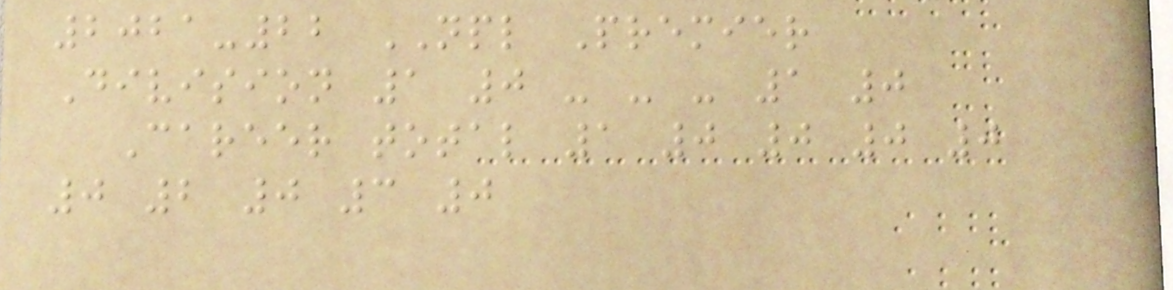2021-22 NPL Premier
Division 1 0 - - - 1 0
Career total 1 0 0 0 0
0 2 0 3 0
